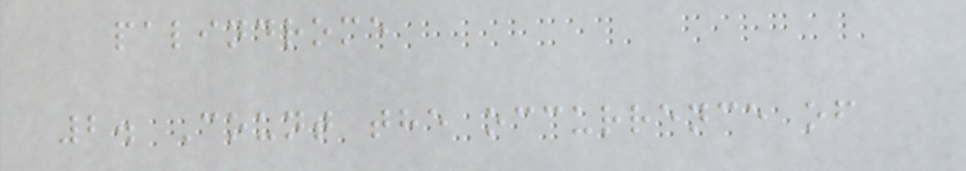palindrome
2. Count the occurrence of
